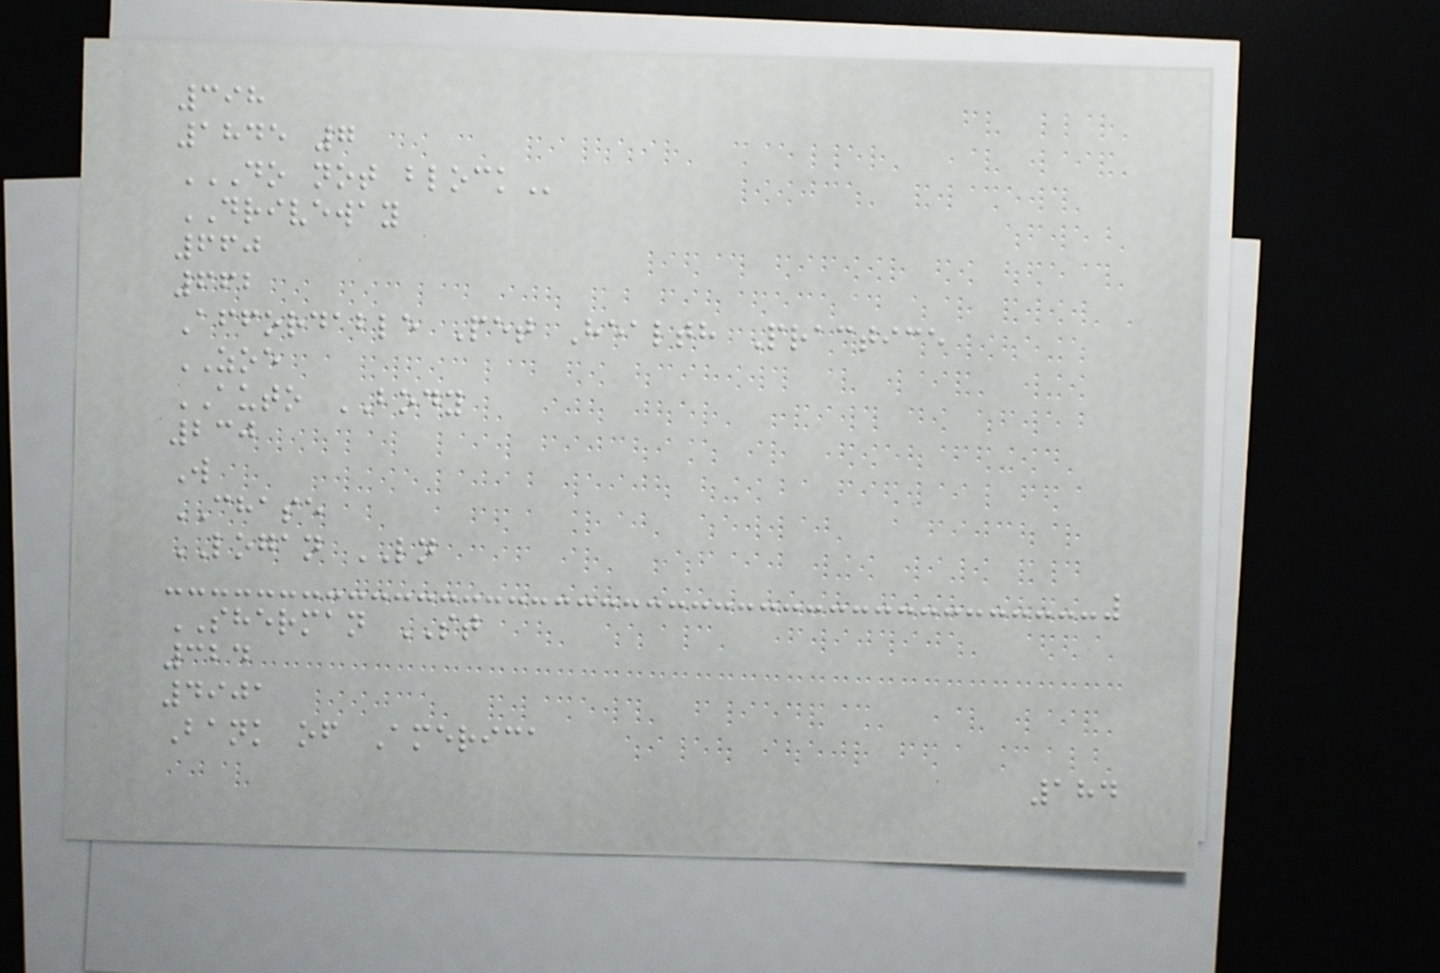398
1845 7
DO NOT BLOCK
DRIVEWAY
660
662
Affordable Pet Health Practice
ZOE
AUTO BODY
230
W
CHASE
LOGAN LN
SHERMAN ST
324
4901
Bank of America
184
